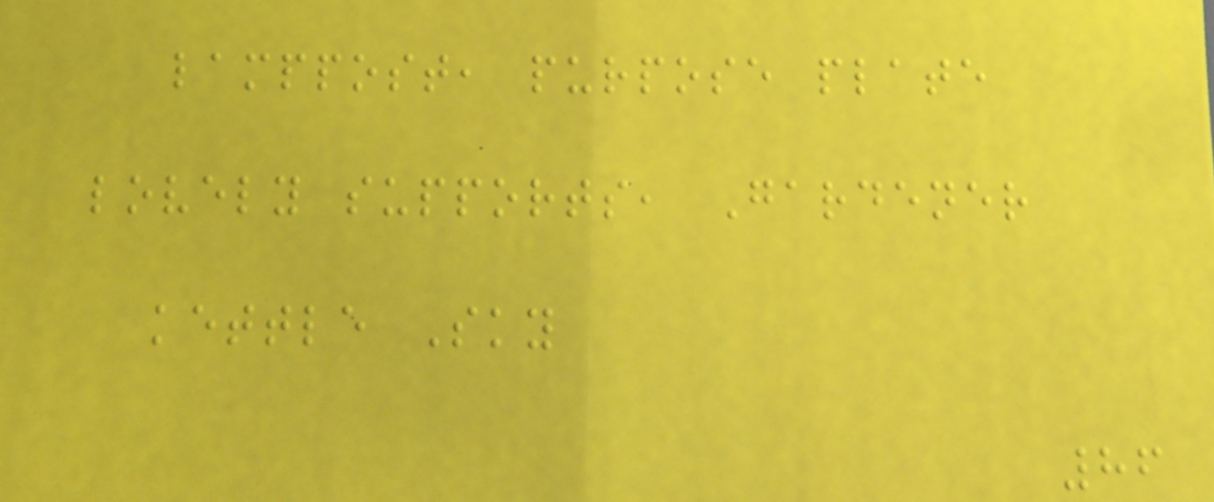lamppost, purpose plate
lovely supports, Gardener
kettle Sky
86
